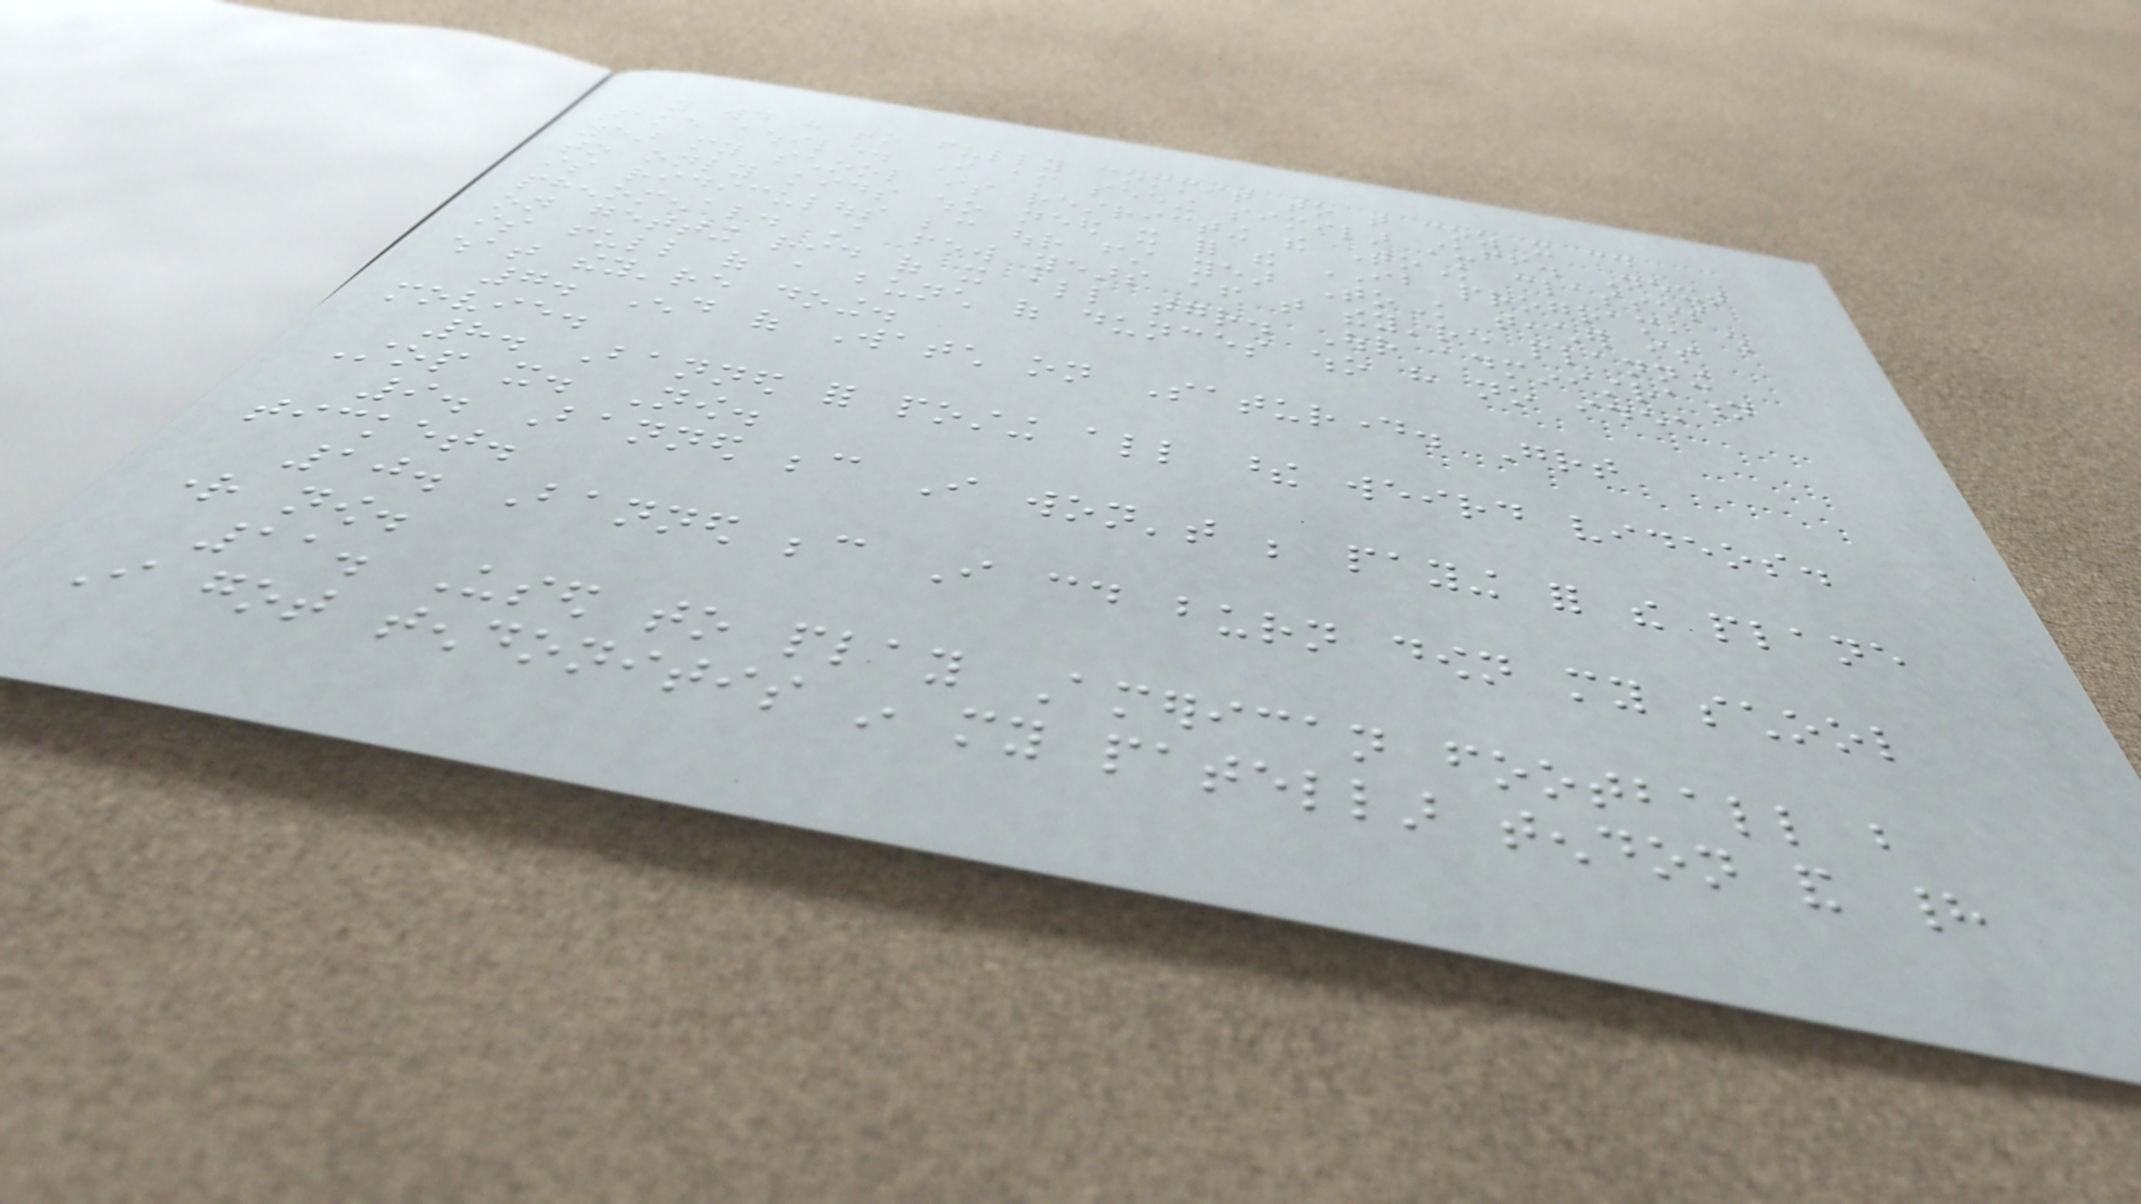you would have to fully commit to that coz it could
take awhile. I am seeing similar stuff. Next
year my school is restricting the ToK classes
to only kids who need it for the IB program, which
is ridiculous because our first year ToK teacher is
phenomenal. A few years after that they're planning
on getting rid of it all together. Our administration
is full of a bunch of dunces who have no idea
what they're doing.
7. End of Watch on Saturday. Great
movie.
8. Banned for posting all these weird videos.
Stop it. Now.
9. Banned because I won't be paying for the plane
ticket.
10. Banned because I could burn down my school
right now.
11. Used to play American football but
I got tendonitis in my patellar tendon and had
